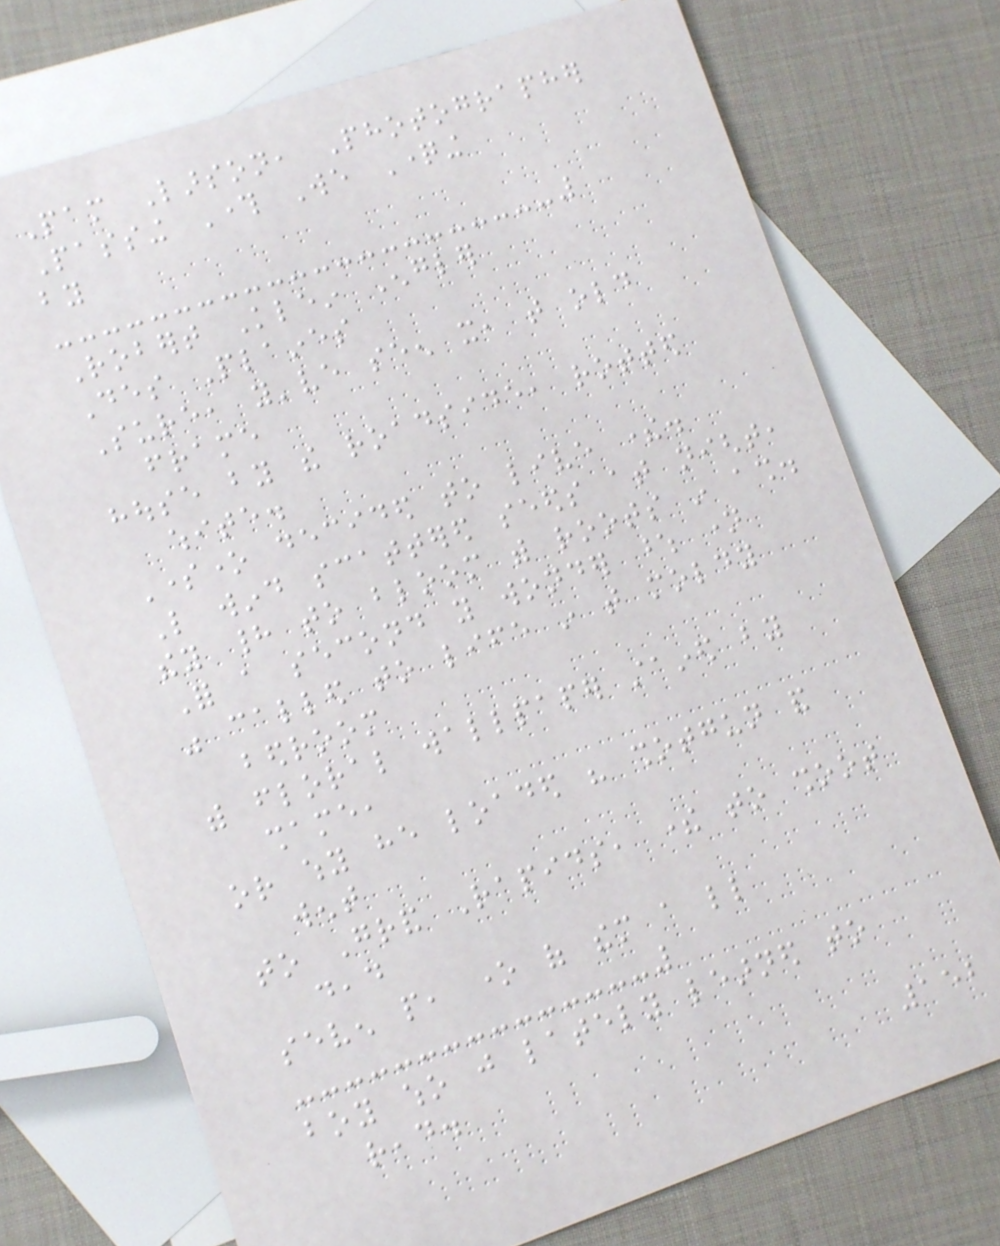Pam Larson, Photographer
Passing Through We Questioning
by
Robert Klein Engler
Des Plaines
Sure, you've seen it, that old
frame
house by the roadside, rotted
white.
Someone decided to live there.
Like wind scattered seeds at night,
they had to bloom with roots in ash.
For a second you wonder whose name
was called to life in that moldy
bedroom
with floral wallpaper stained by
shame,
or why he loaded his shotgun and
went
to Grand Rapids, there to shoot
dead
seven people, one of them a little
boy who just lately learned to
read.
152
